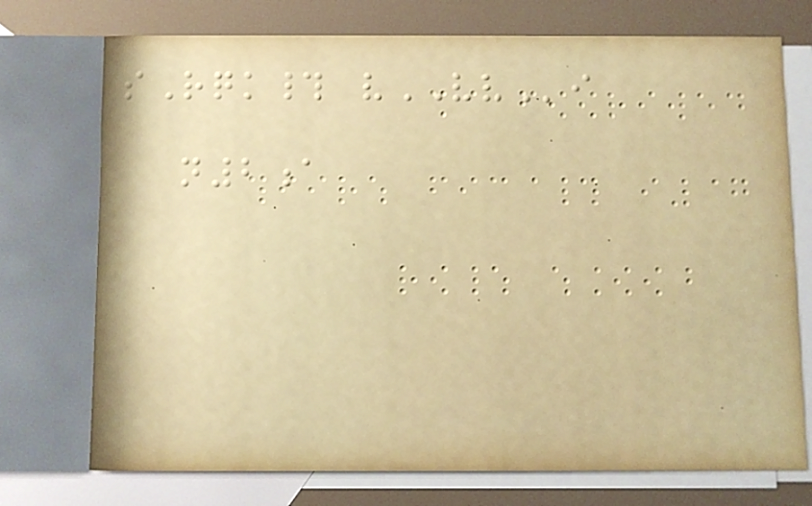sRqk# vVVi
n2a
